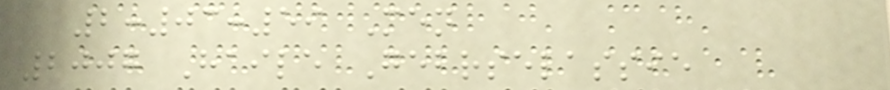2:03:59 Men
2007 Haile Gebrselassie
